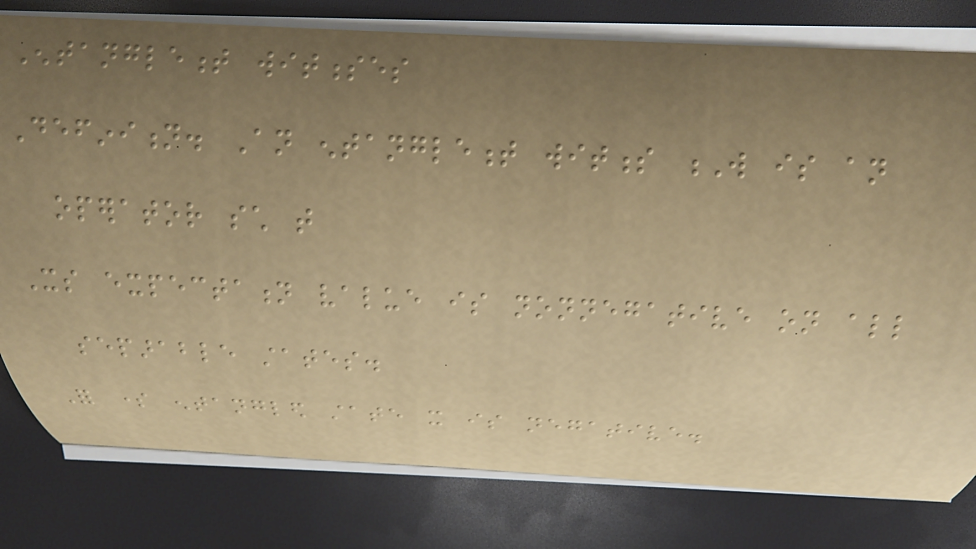Entanglement witnesses
Definition. An entanglement witness W is an
operator such that
Its expectation value is nonnegative on all
separable states.
For some entangled state it is negative.
